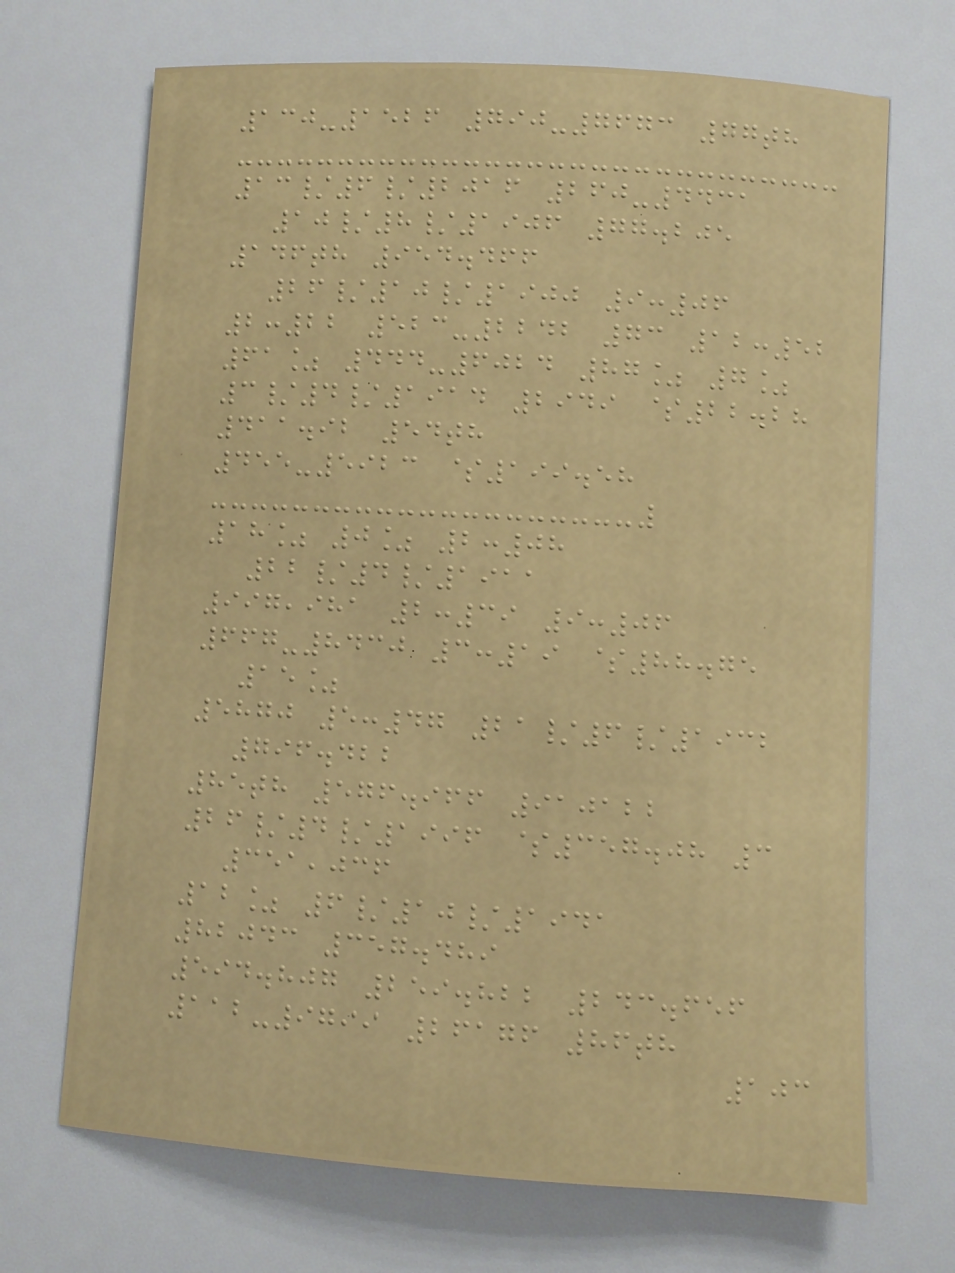130-1526 790-7673 77th
13/6/2016 260-4431
10/8/1906 77.205
146th 954.466
26/10/1900 9:06
2:22 523-2242 73 12:52
61% 444-6024 87% 7%
3/4/1914 2949 $22.28
411.92 54th
455-5923 $199.58
18% 0% 2:08
22/4/1911
997,981 2:39 9:06
667-8430 3:19 $88.75
15%
5870 5:47 21/6/1932
796.422
85th 576.966 910122
26/4/1996 $357.08 3
351,036
12% 6/10/1941
82043 357.489
594.807 259.822 243.656
112-9799 26176 86th
103
